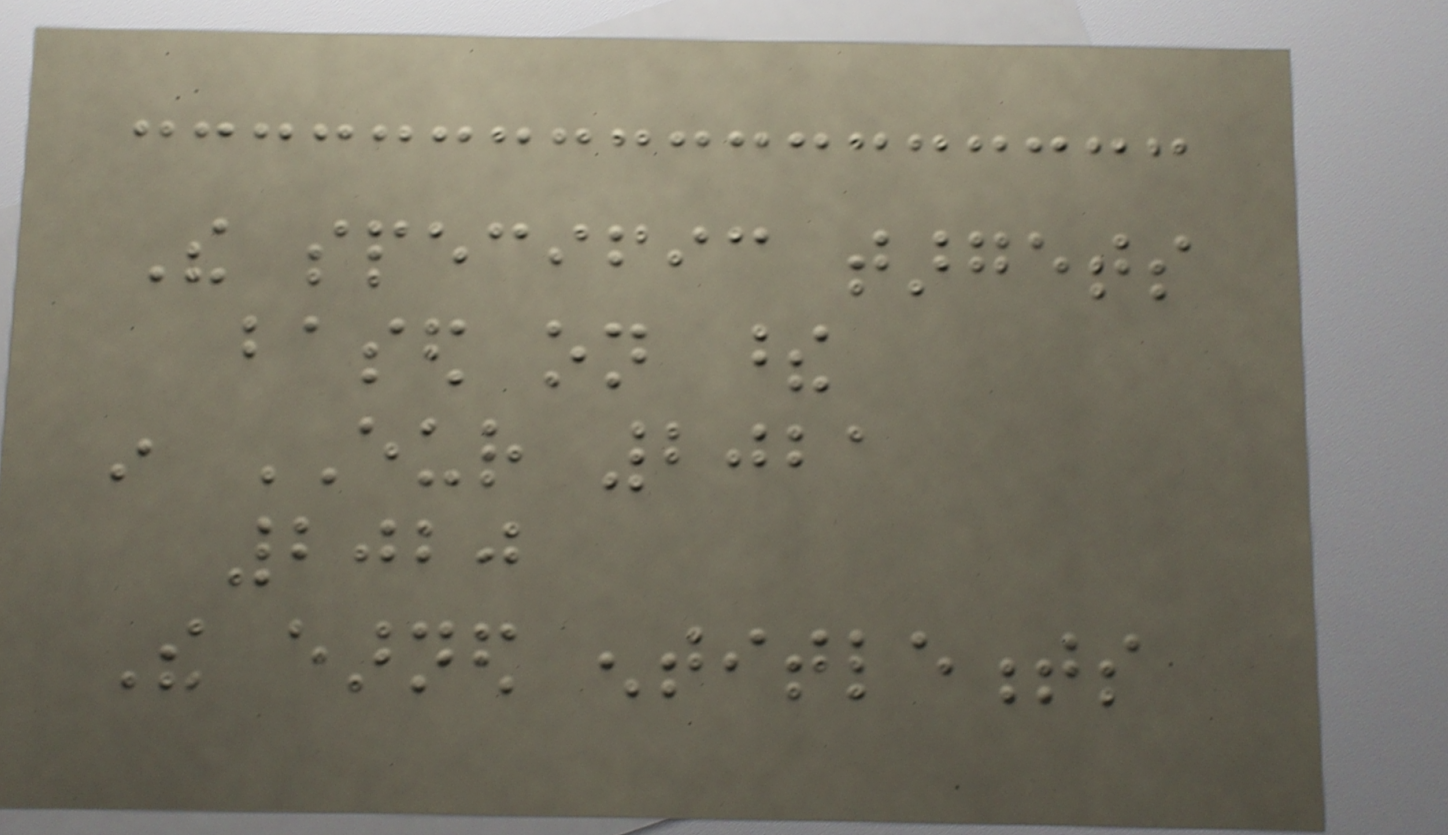The specific targets
based on these
in EUR 2021
2020
The earned entitlements
